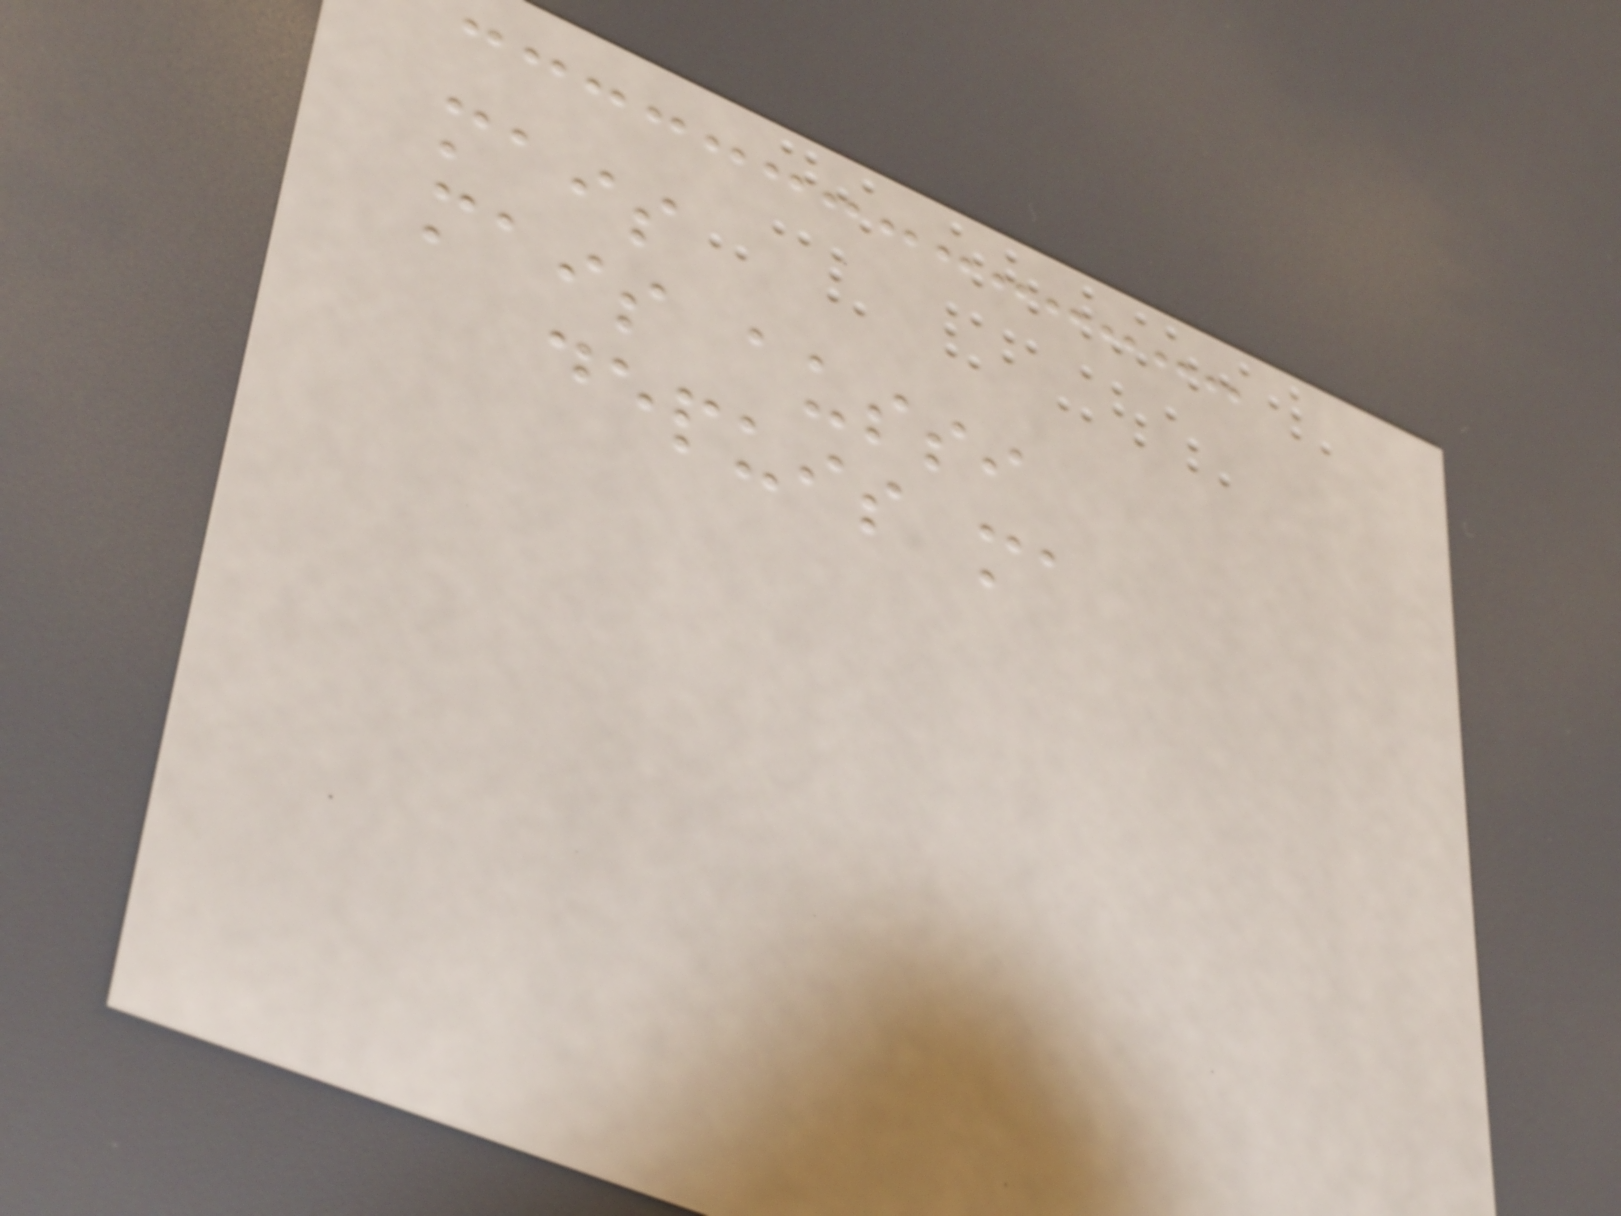mais
mais aussi
depuis ma
